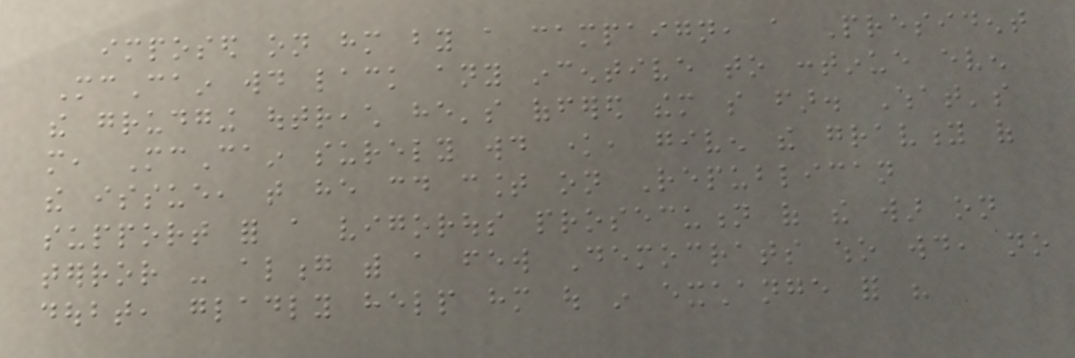imposed on him by a campaign, a President
McCain would lack any incentive to continue even
the grudging outreach he's offered them so far. What's
more, McCain surely would know, given the gravity of
the issue, that he could count on Republican
support for a vigorous prosecution of the war on
terror - along with a few Democrats who would, no
doubt, gladly help him out in exchange for his
